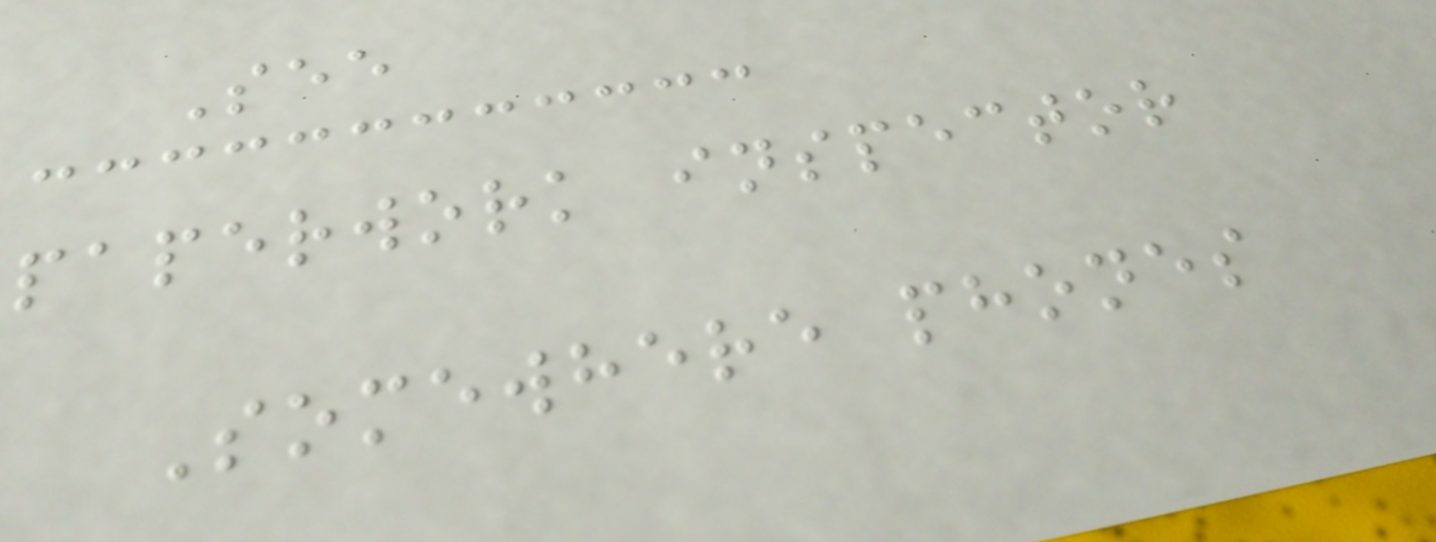See
paperwork inspector
Somewhere phones
